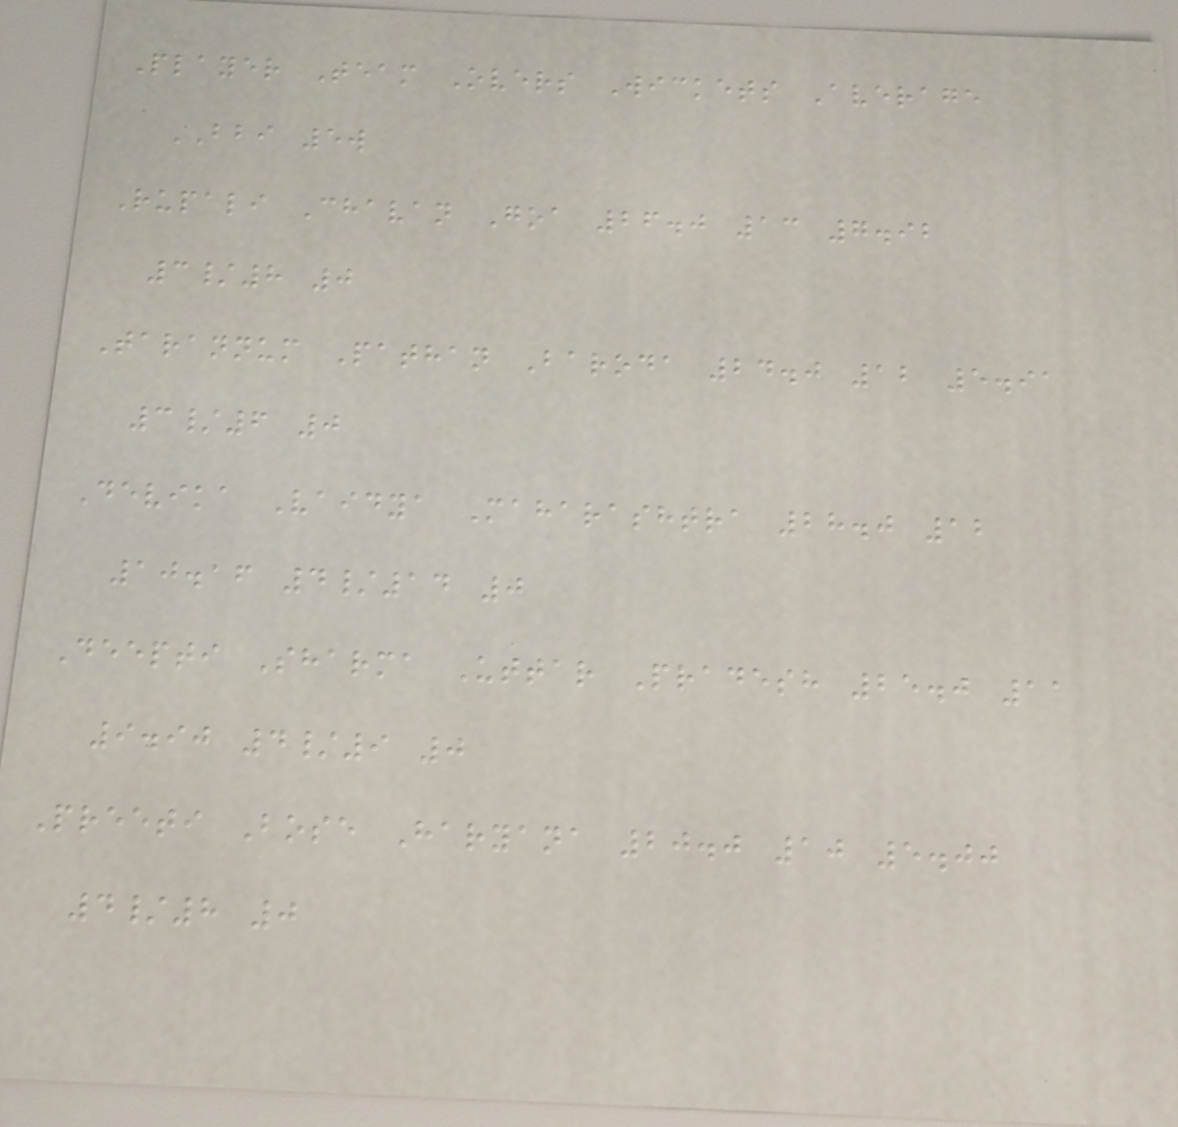Player Team Overs Wickets Average
BBI 5w
Rupali Chavan Goa 26.0 13 7.92
3/8 0
Tarannum Pathan Baroda 24.0 12 5.91
3/6 0
Devika Vaidya Maharashtra 28.0 12
10.16 4/14 0
Deepti Sharma Uttar Pradesh 25.0 11
9.90 4/9 0
Preeti Bose Haryana 20.0 10 5.00
4/8 0
